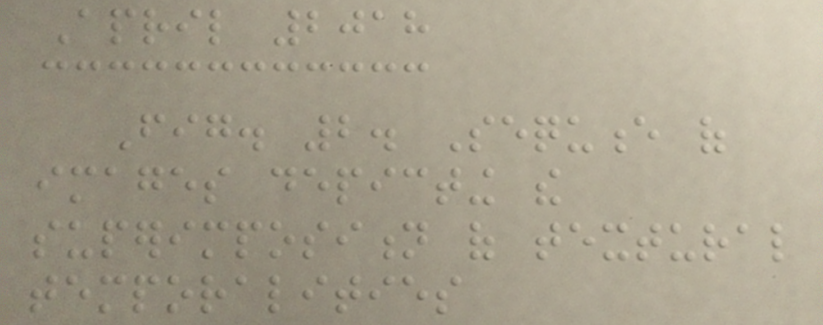April 2018
Fig. 2. Sequence of
images depicting the
superimposition of textural
temporalities
